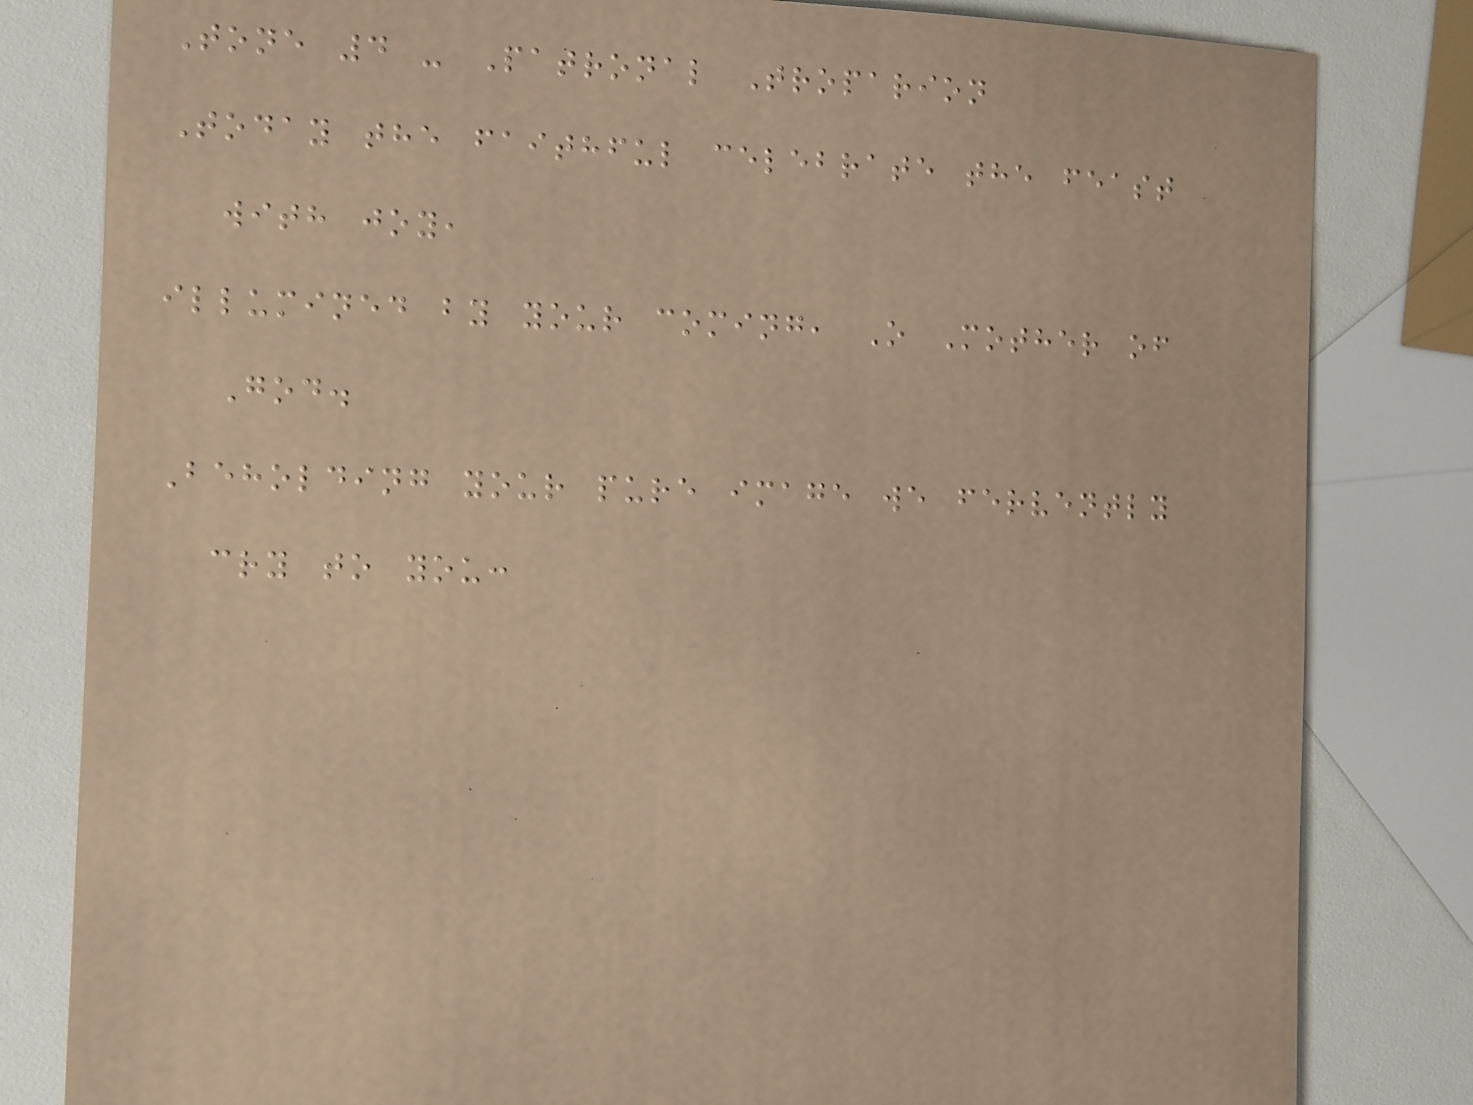Tone 4 - Patronal Troparion
Today the faithful celebrate the feast
with joy,
illumined by your coming, O Mother of
God.
Beholding your pure image we fervently
cry to you:
